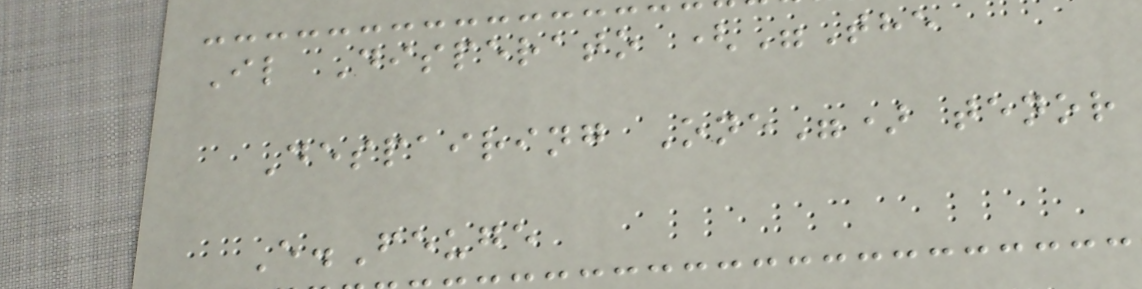Il Disperato ("The
Despairing One") tenor
E.Feuge
